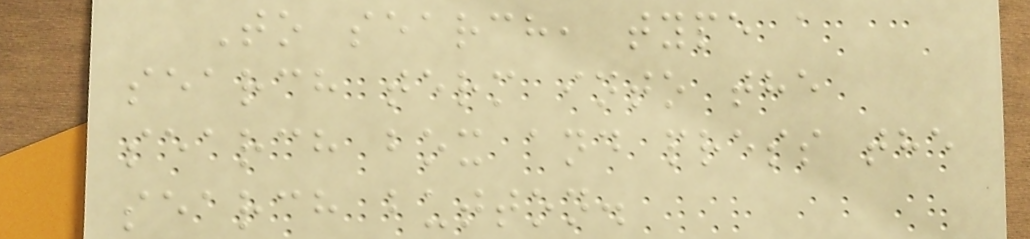To search, type a
search term into the
search box and press the
search button.
